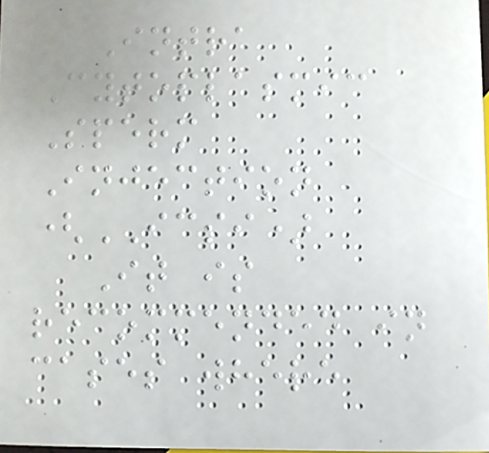Intra
Cytoplasmic
Sperm
Injection
(ICSI)
It is
recommended in
cases where
